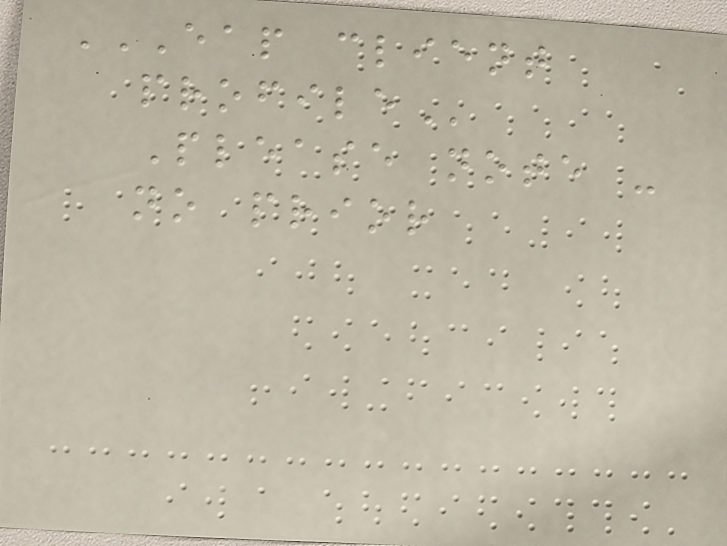EAP CLIENT
PROFILE
Please note -
no prior
